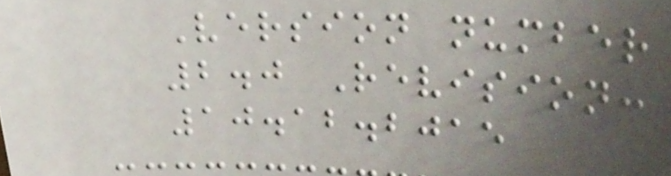Version number
2.0 Revision:
10.12.2015
